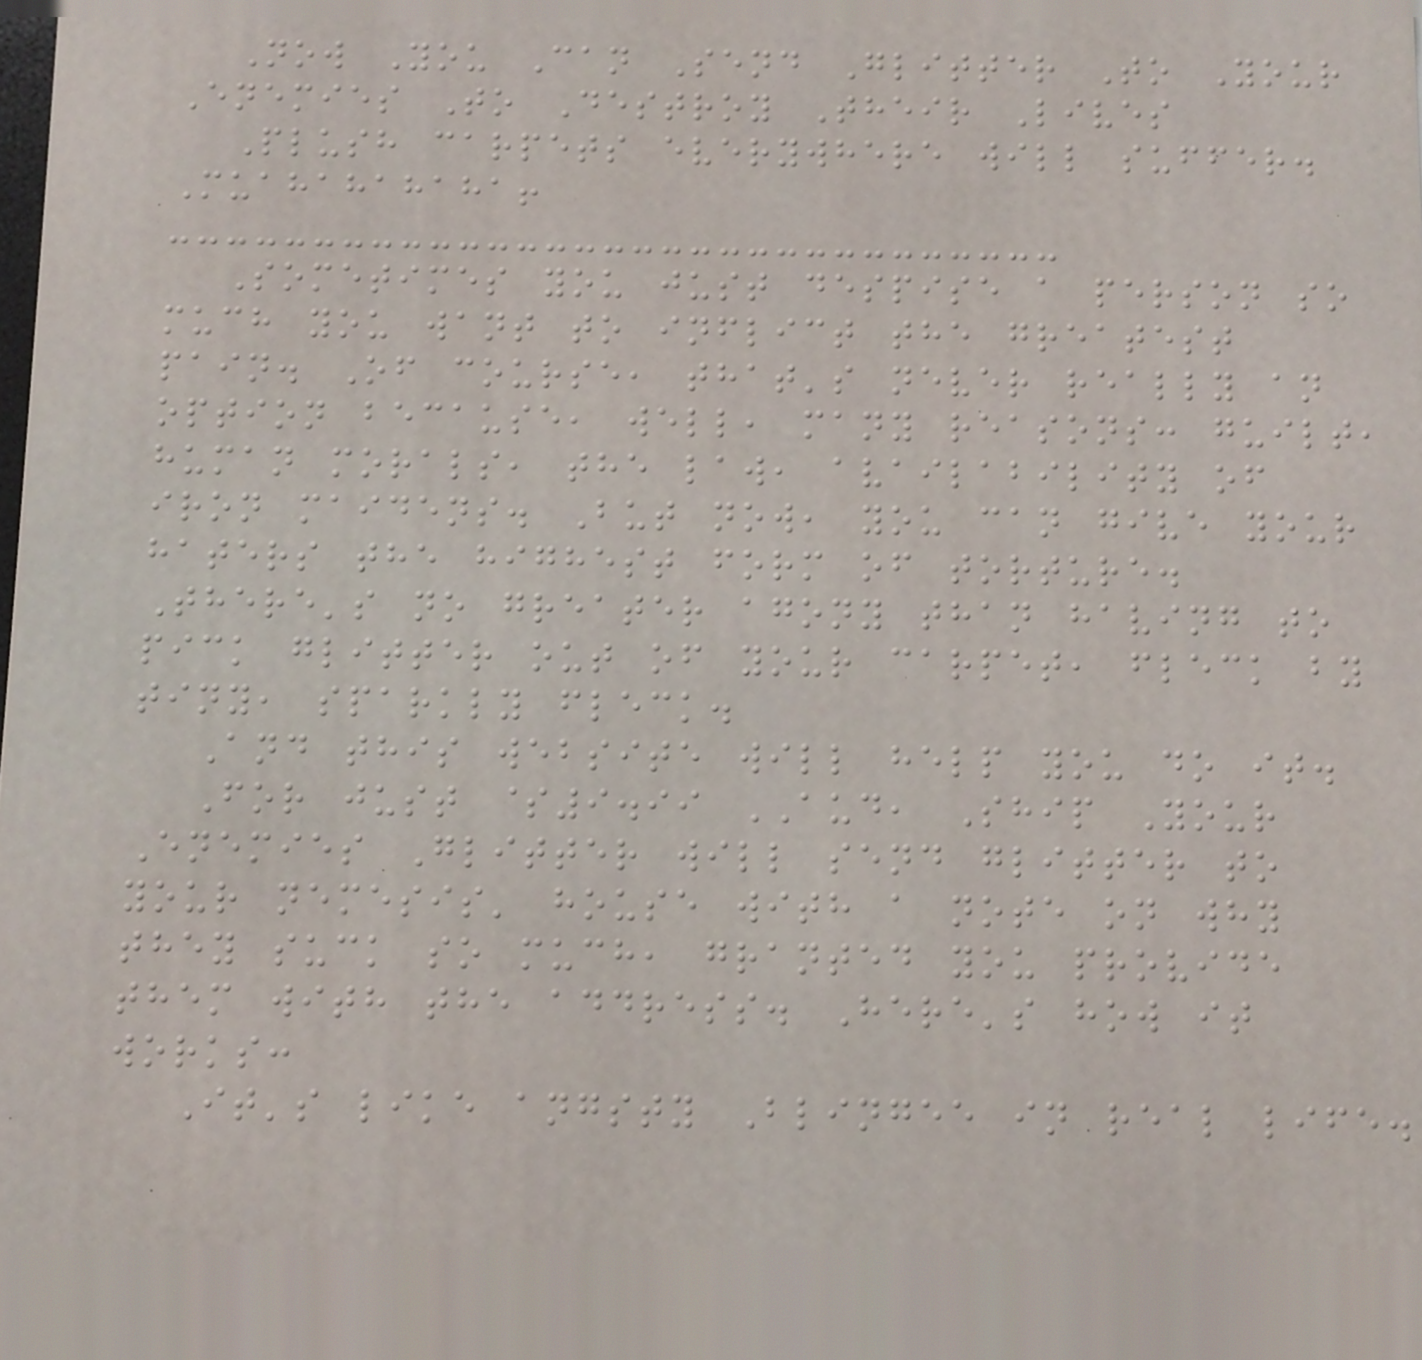Now You Can Send Glitter To Your
Enemies To Destroy Their Lives
Plush carpets everywhere will suffer.
Muahahahaha!
Sometimes you just despise a person so
much you want to inflict the greatest
pain. Of course, that's never really an
option because, well, many reasons: guilt,
human morals, the law, availability of
iron maidens. But now, you can give your
haters the highest form of torture.
There's no greater agony than having to
pick glitter out of your carpet, fleck by
tiny, sparkly fleck.
And this website will help you do it.
For just $9.99 AUD, Ship Your
Enemies Glitter will send glitter to
your nemesis' house with a note on why
they suck so much, granted you provide
them with the address. Here's how it
works:
It's like angsty Blingee in real life.
